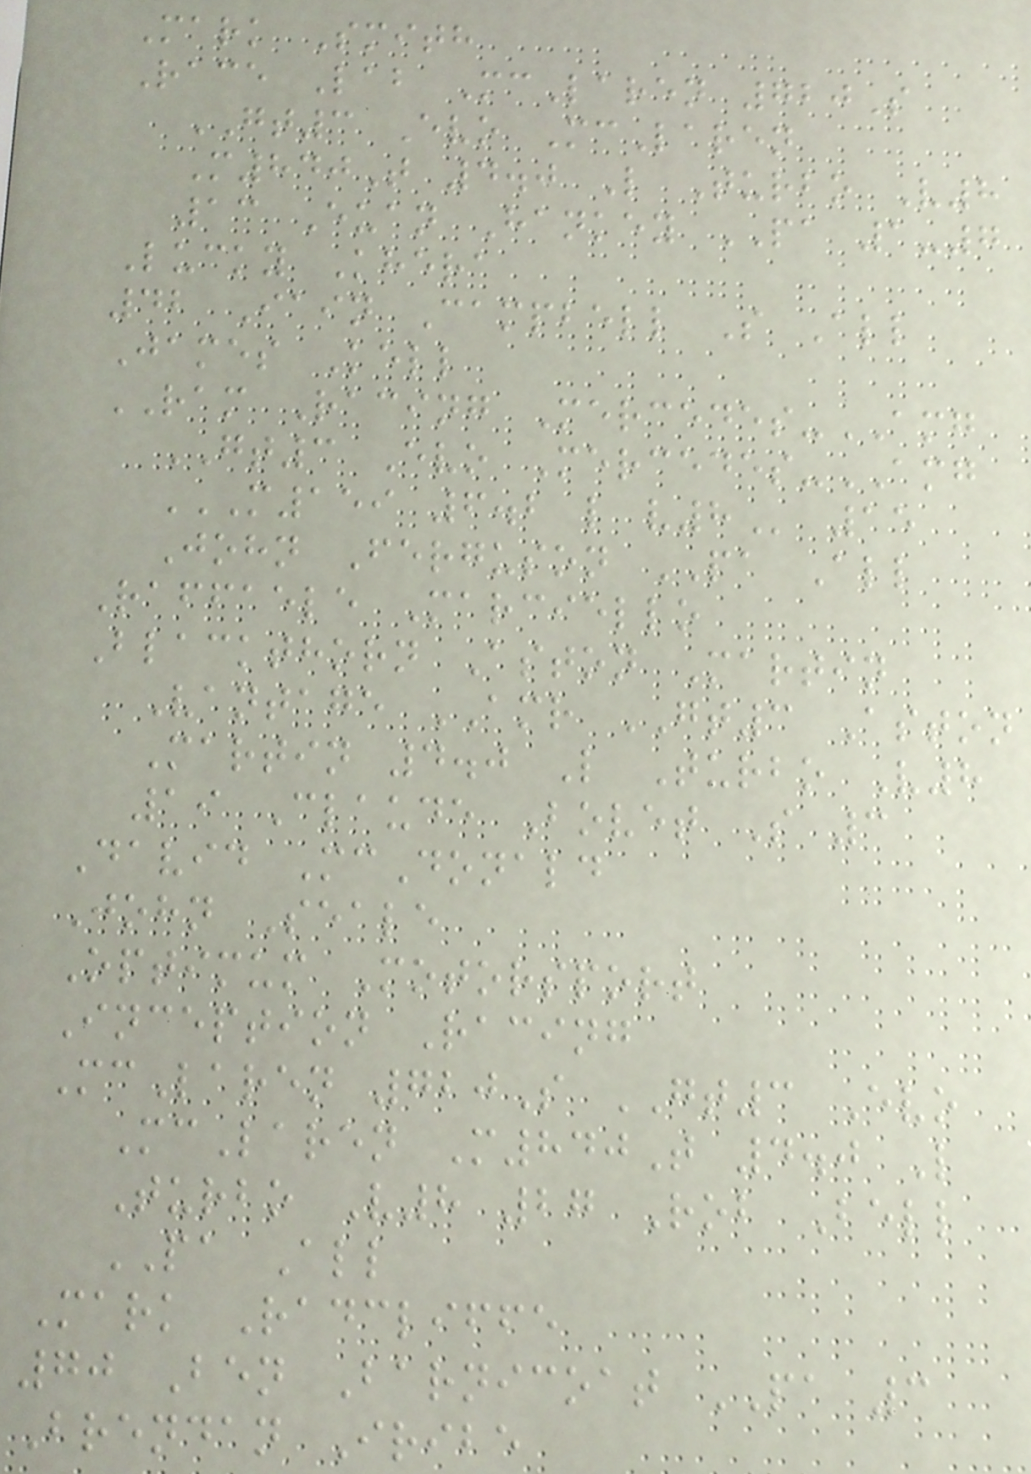Mark Smith
Race Lab McLaren 720S
GT3 Evo McLaren
M840T 4.0 L Turbo V8
13 Euan Hankey PA 1-7
Lucky Khera
42 Iain Campbell S All
James Kell
RAM Racing Mercedes-AMG
GT3 Evo Mercedes-AMG
M159 6.2 L V8 15
John Ferguson PA All
Raffaele Marciello
Blackthorn Aston Martin
Vantage AMR GT3 Aston
Martin 4.0 L Turbo V8
19 Claude Bovet S 3
David McDonald
John Seale
Optimum Motorsport
Inception Racing
McLaren 720S GT3 Evo
McLaren M840T 4.0 L
Turbo V8 27 Rob Bell
PA All
Mark Radcliffe
70 Ben Barnicoat PA 3
Brendan Iribe
